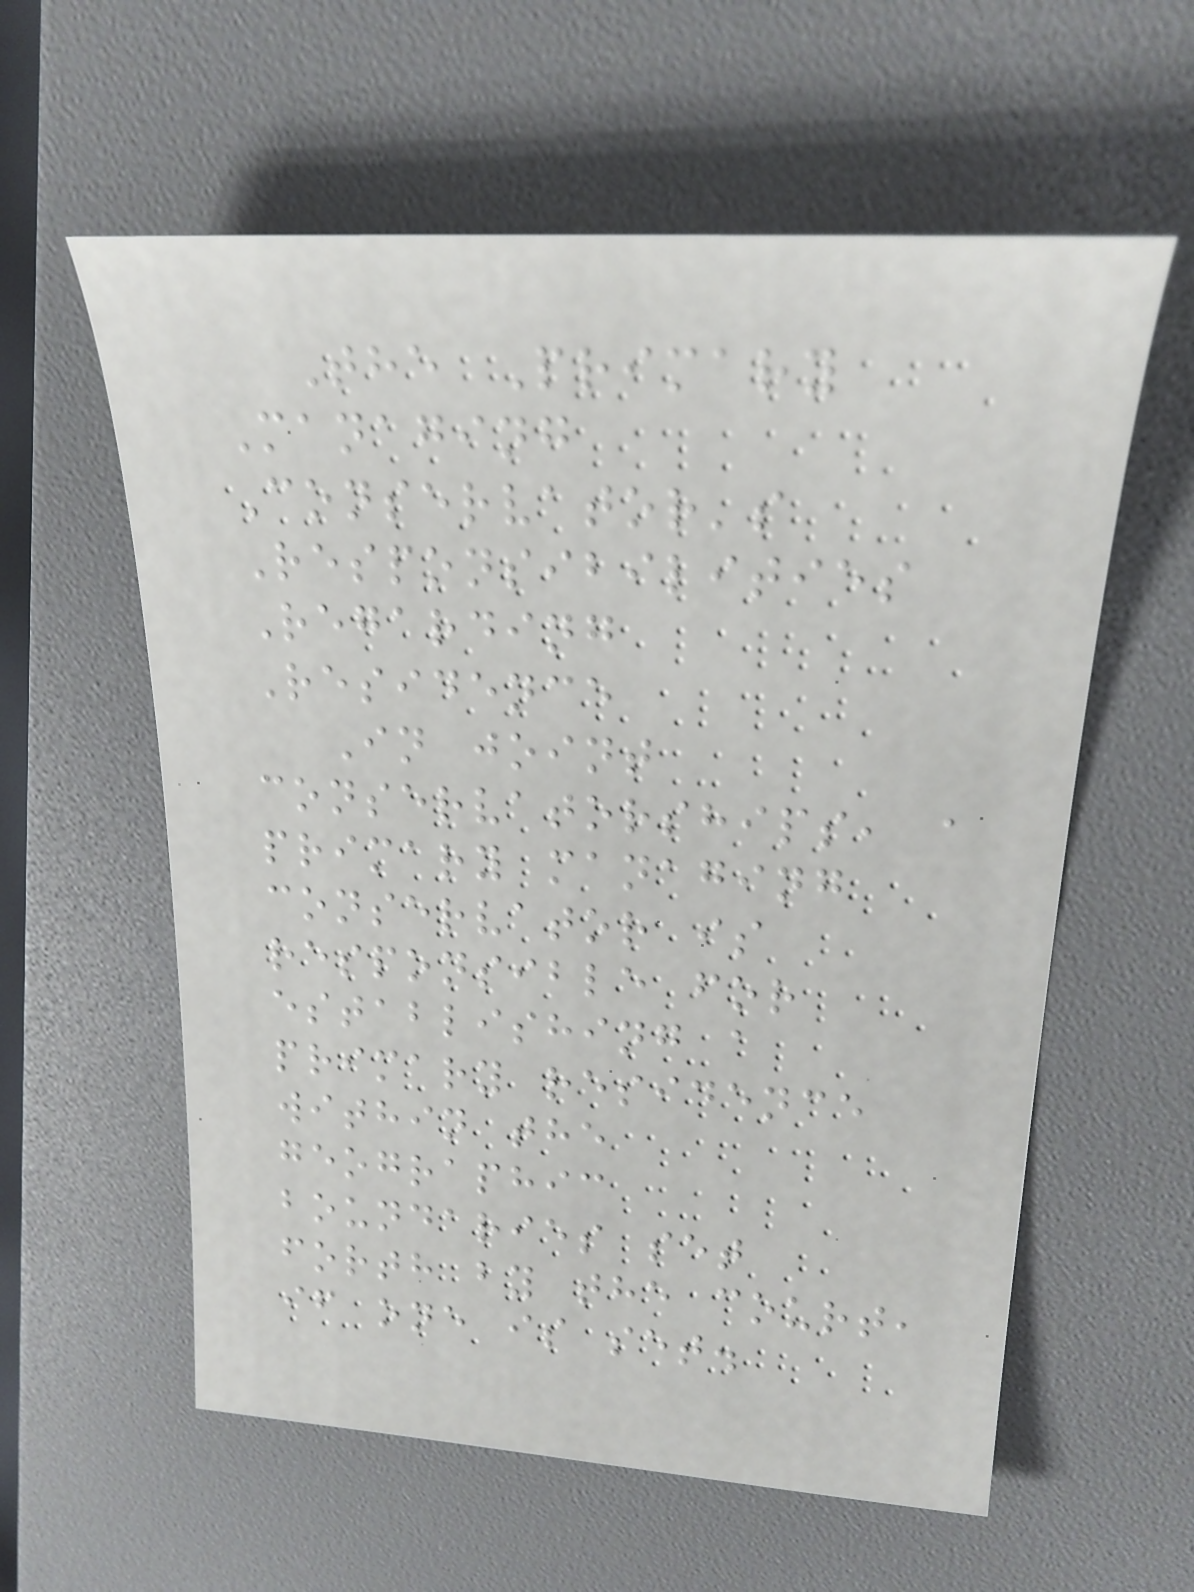The Primary
Managing
Conservator's
Responsibilities
Regarding
Residence
In joint
conservatorships, a
primary managing
conservator is
responsible for
establishing a
primary residence
within the
geographic
boundaries set
forth by the court,
if one is set.
